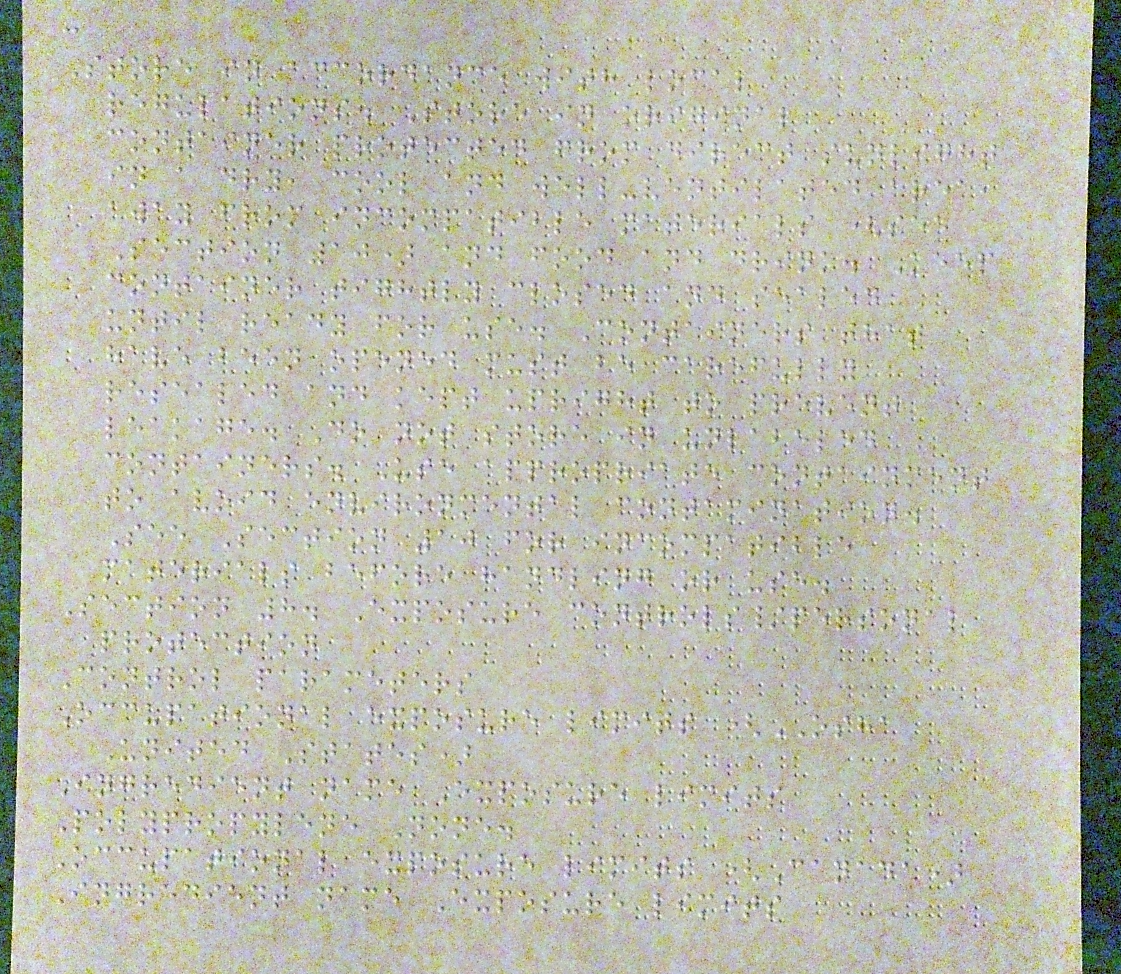:
Store in accordance with local
regulations. Store in original
container protected from direct sunlight
in a dry, cool and well-ventilated area,
away from incompatible materials (see
Section 10) and food and drink. Keep
container tightly closed and sealed
until ready for use. Containers that
have been opened must be carefully
resealed and kept upright to prevent
leakage. Do not store in unlabeled
containers. Use appropriate containment
to avoid environmental contamination.
See Section 10 for incompatible
materials before handling or use.
Section 8. Exposure controls/personal
protection
Control parameters
Occupational exposure limits (OSHA
United States)
Ingredient name Exposure limits
Polypropylene None.
Occupational exposure limits (Canada)
Ingredient name Exposure limits
